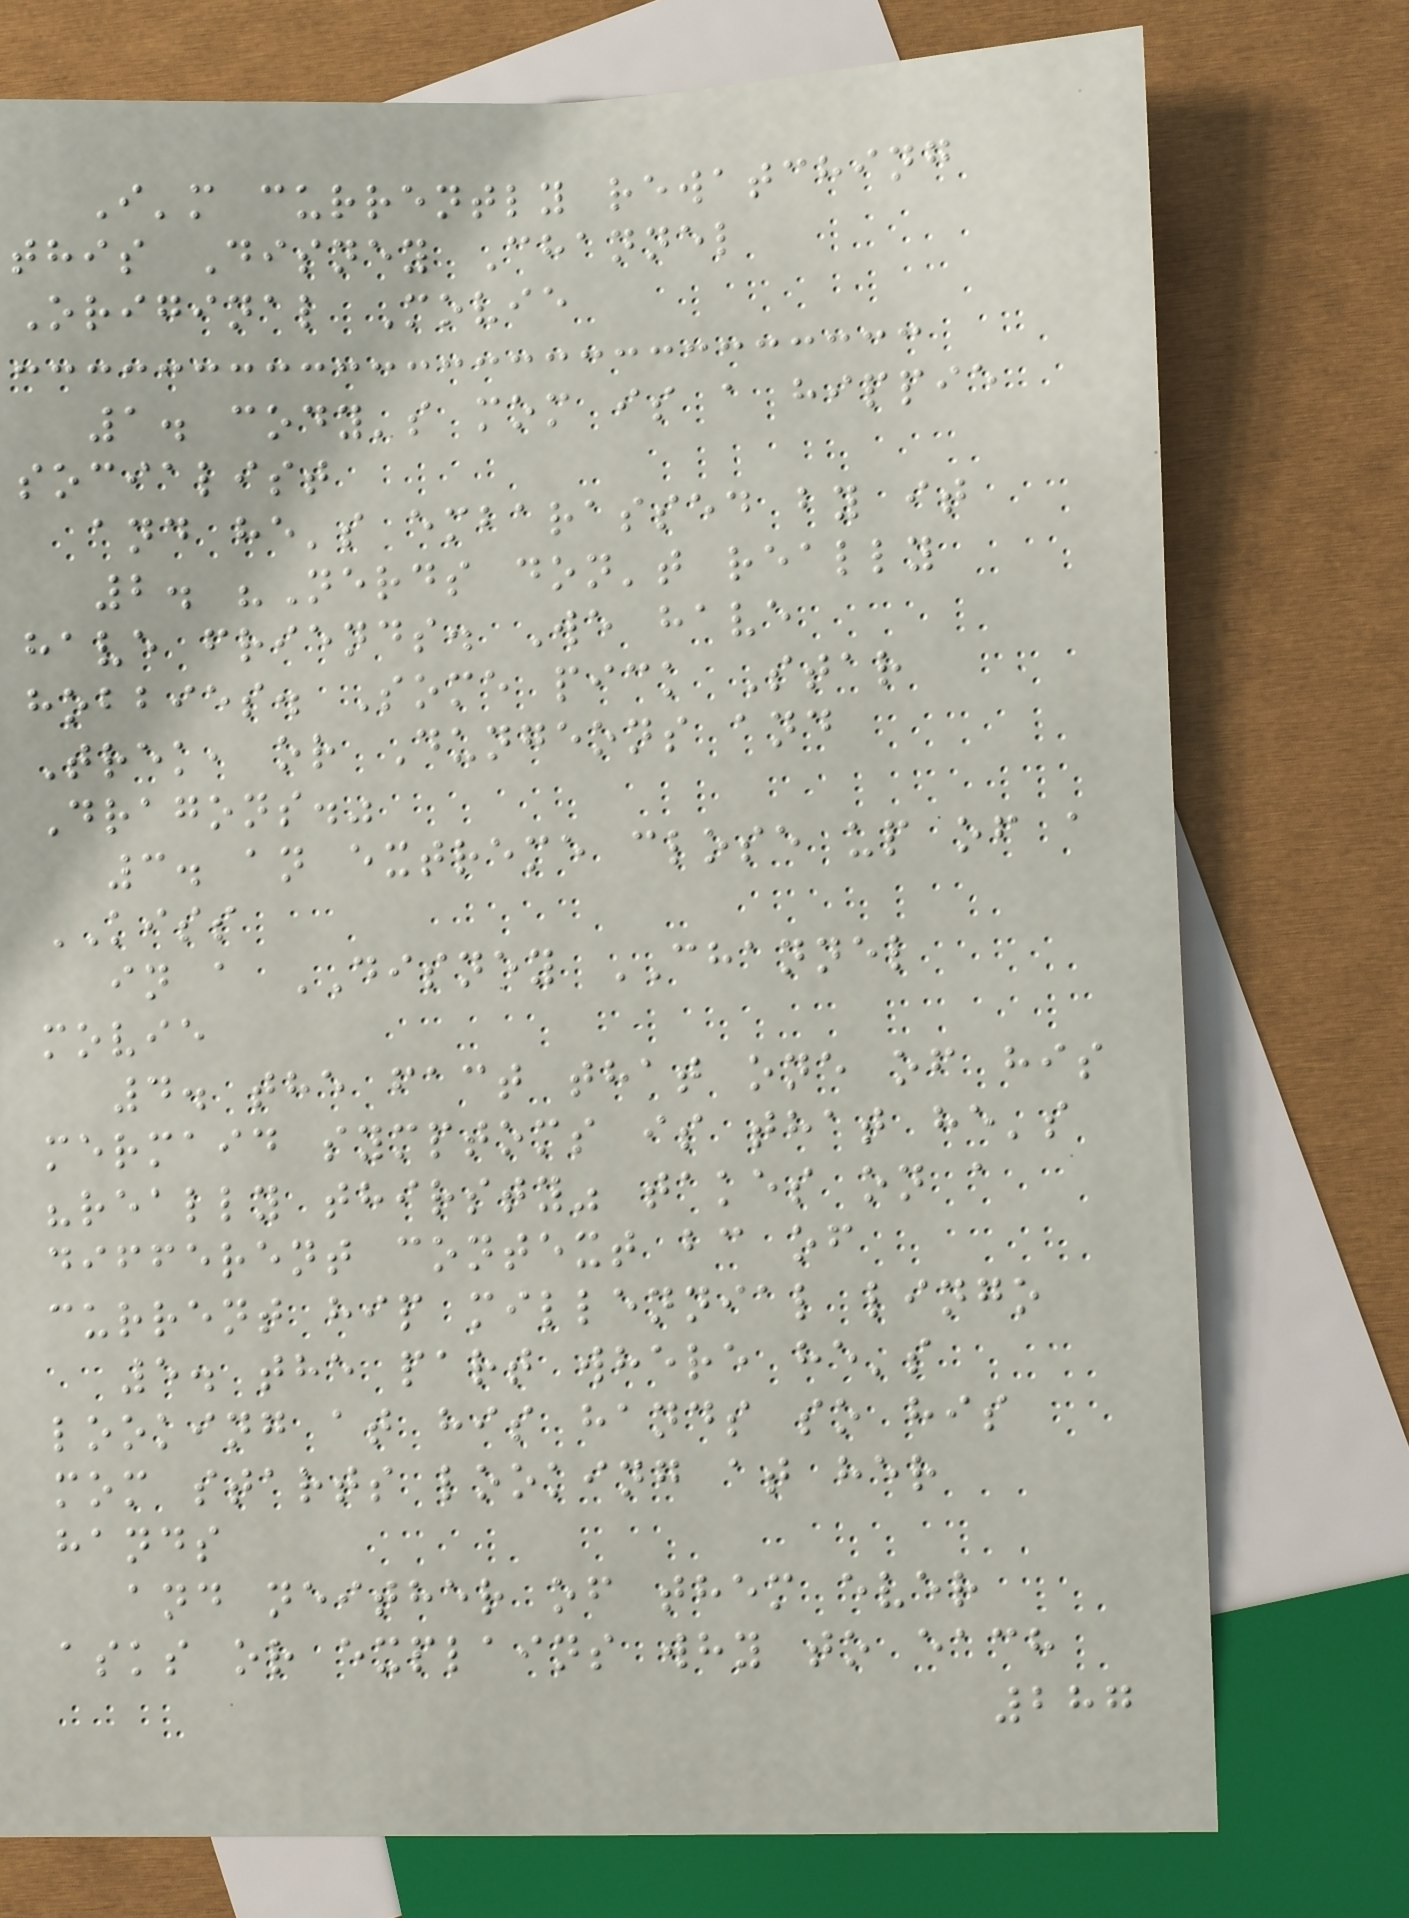I'm currently rewatching
this Disney Channel
Original Movie
1. cody's mom is a hippie
socialist
and he's embarassed by it
2. "Nerds don't really
have friends. We have
hobbies. Some pick Star
Trek, or Dungeons and
Dragons."
3. an extreme close up of a
KISS
in a DISNEY CHANNEL
movie
4. the fact that one of his
mermaid symptoms is that he's
"really thirsty" takes on a
different context bc of
current hip millennial lingo
5. the part where he's
looking at his hands so his
mom starts looking at her
hands
and neither of them ever
asks or explains why to each
287
